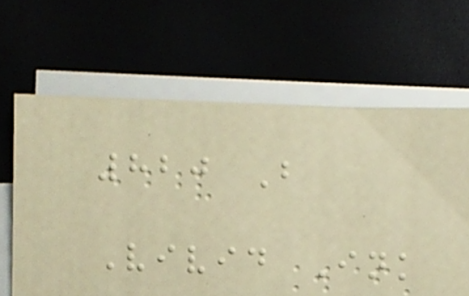820 B
Vivid Ink
